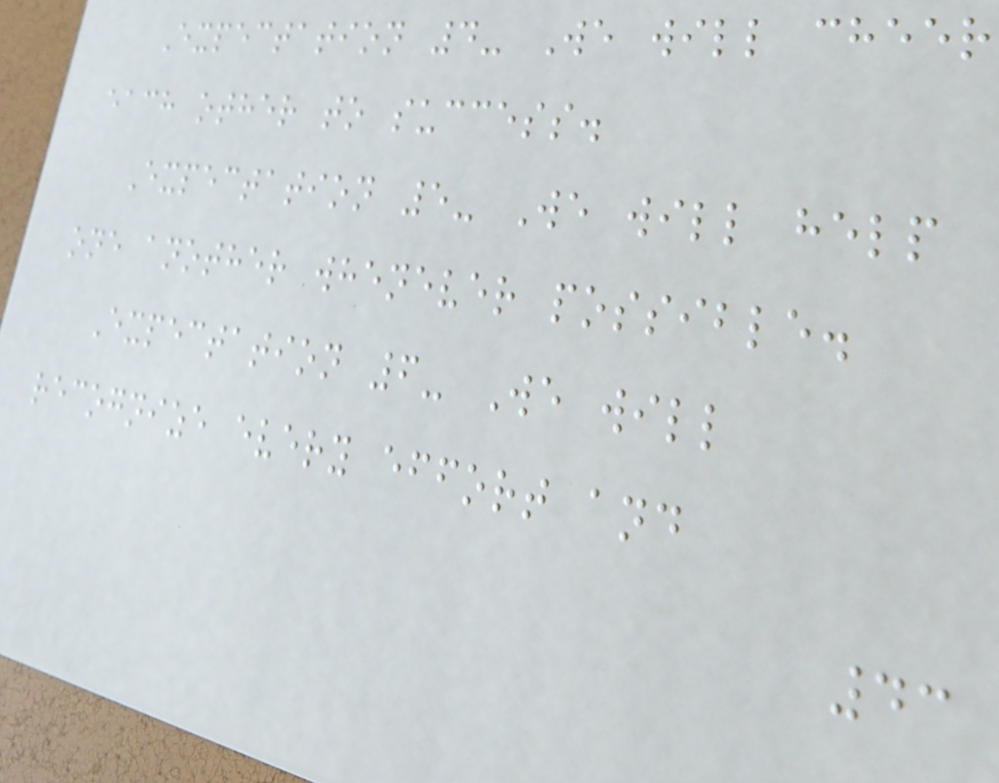Expectation 4- We will cheer
each other to success.
Expectation 5- We will help
one another whenever possible.
Expectation 6- We will
recognize every effort and
43
